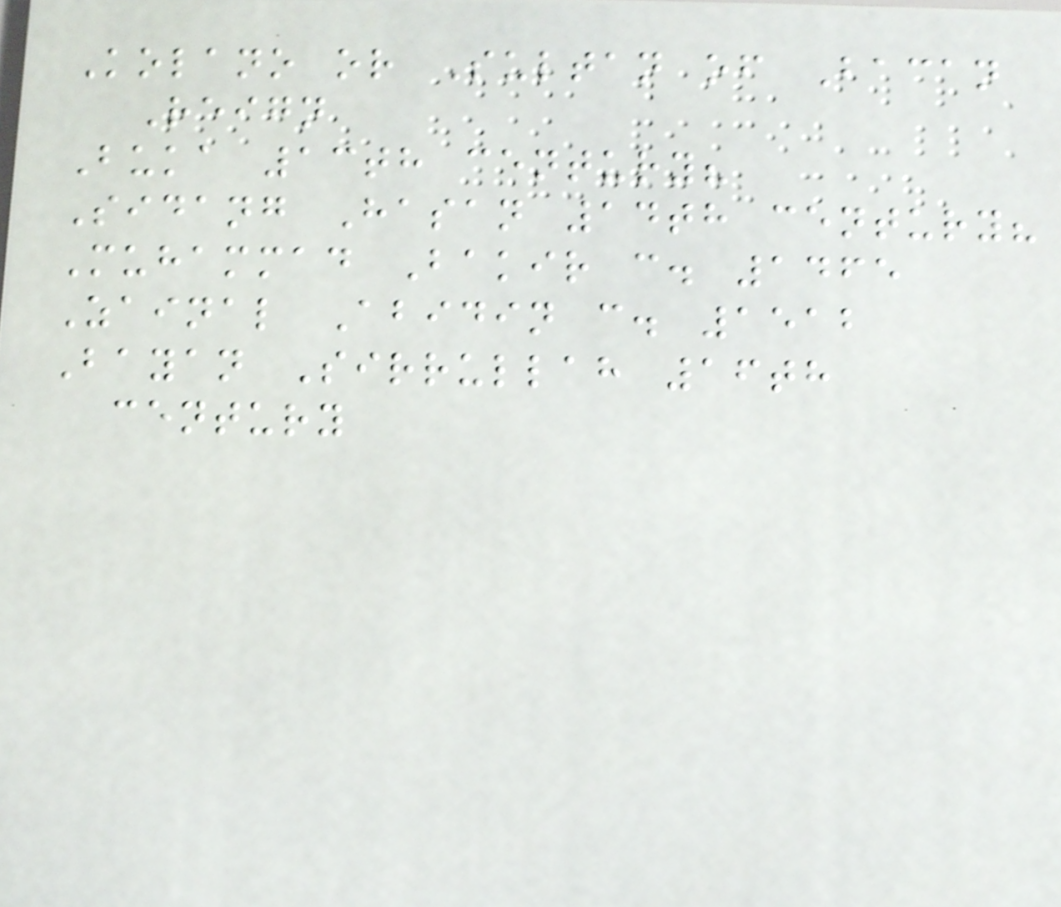Kolano or Sultan of Bacan
Reign
Buka 13th century?
Sidang Hasan 14th century?
Muhammad Bakir c. 1465
Zainal Abidin c. 1512
Bayan Sirrullah 16th
century
